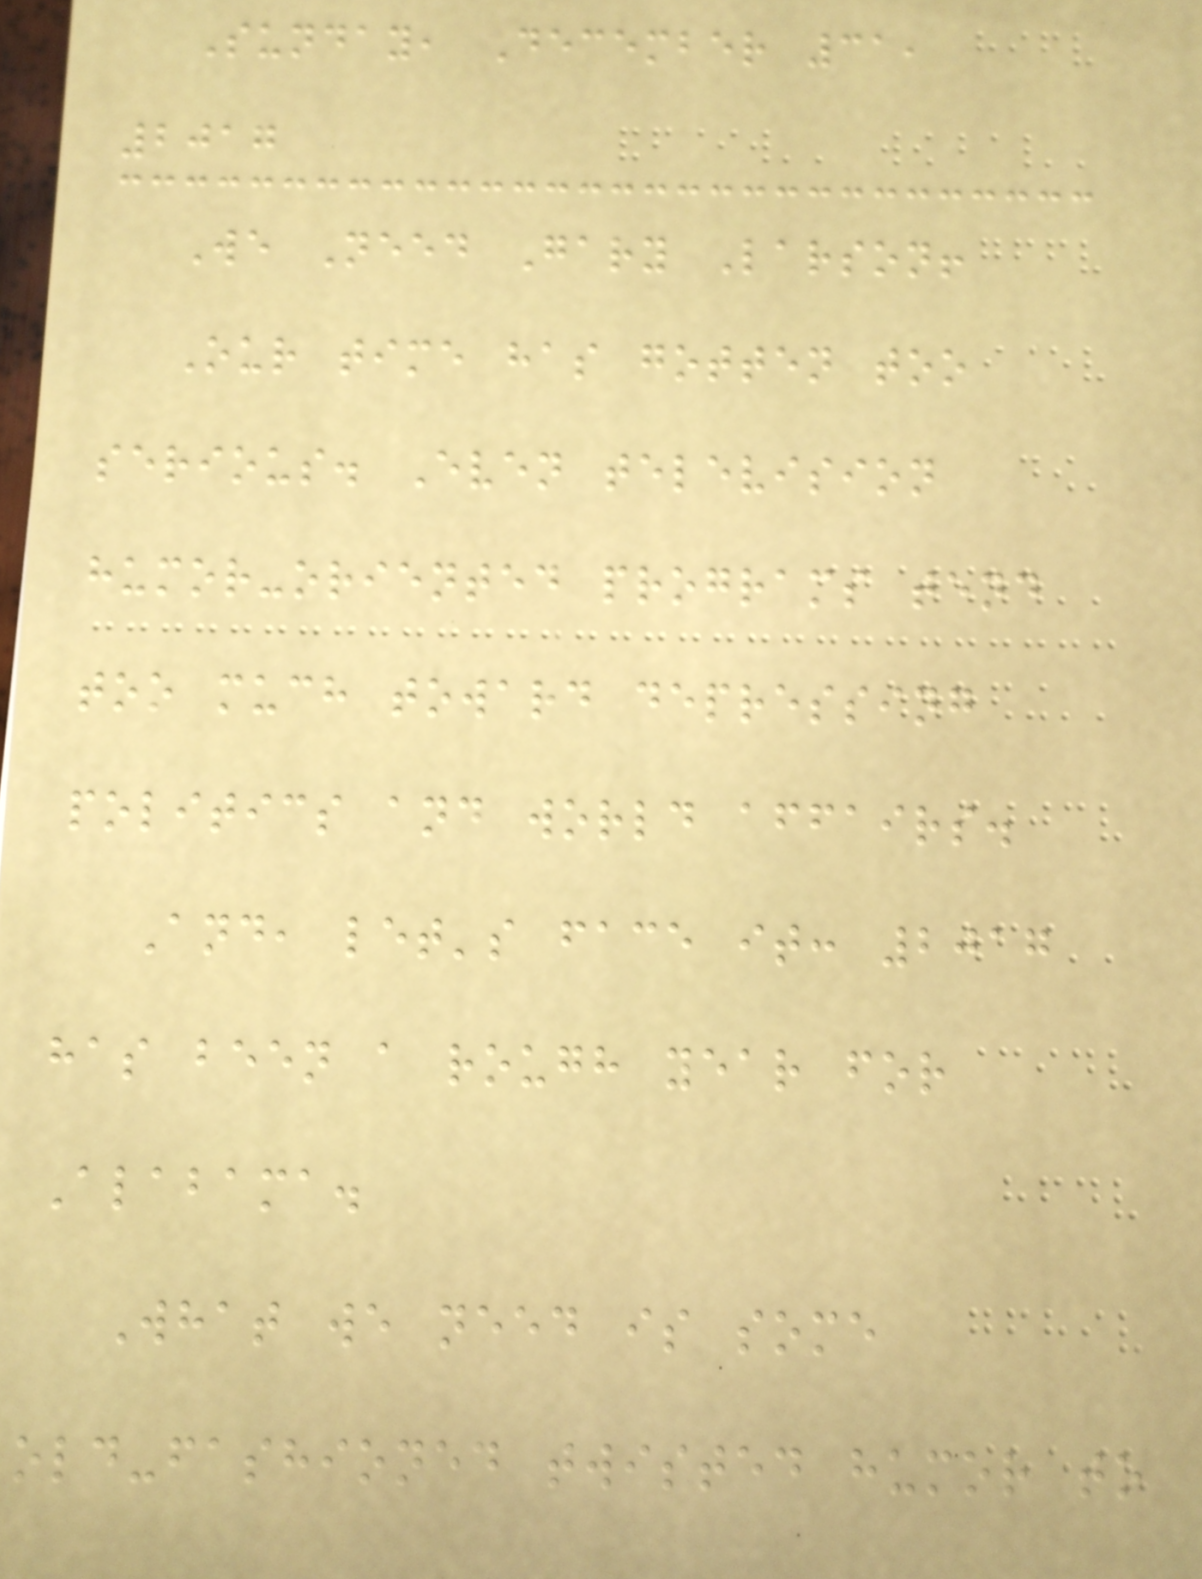Sunday, December 31,
2017
We Need Gary Larson!
Our time has gotten too
serious. Even television
humor-oriented programs tend
too much toward depressing
politics and world affairs.
And, let's face it: 2017
has been a rough year for
Alabama.
What we need is some
old-fashioned twisted humor to
